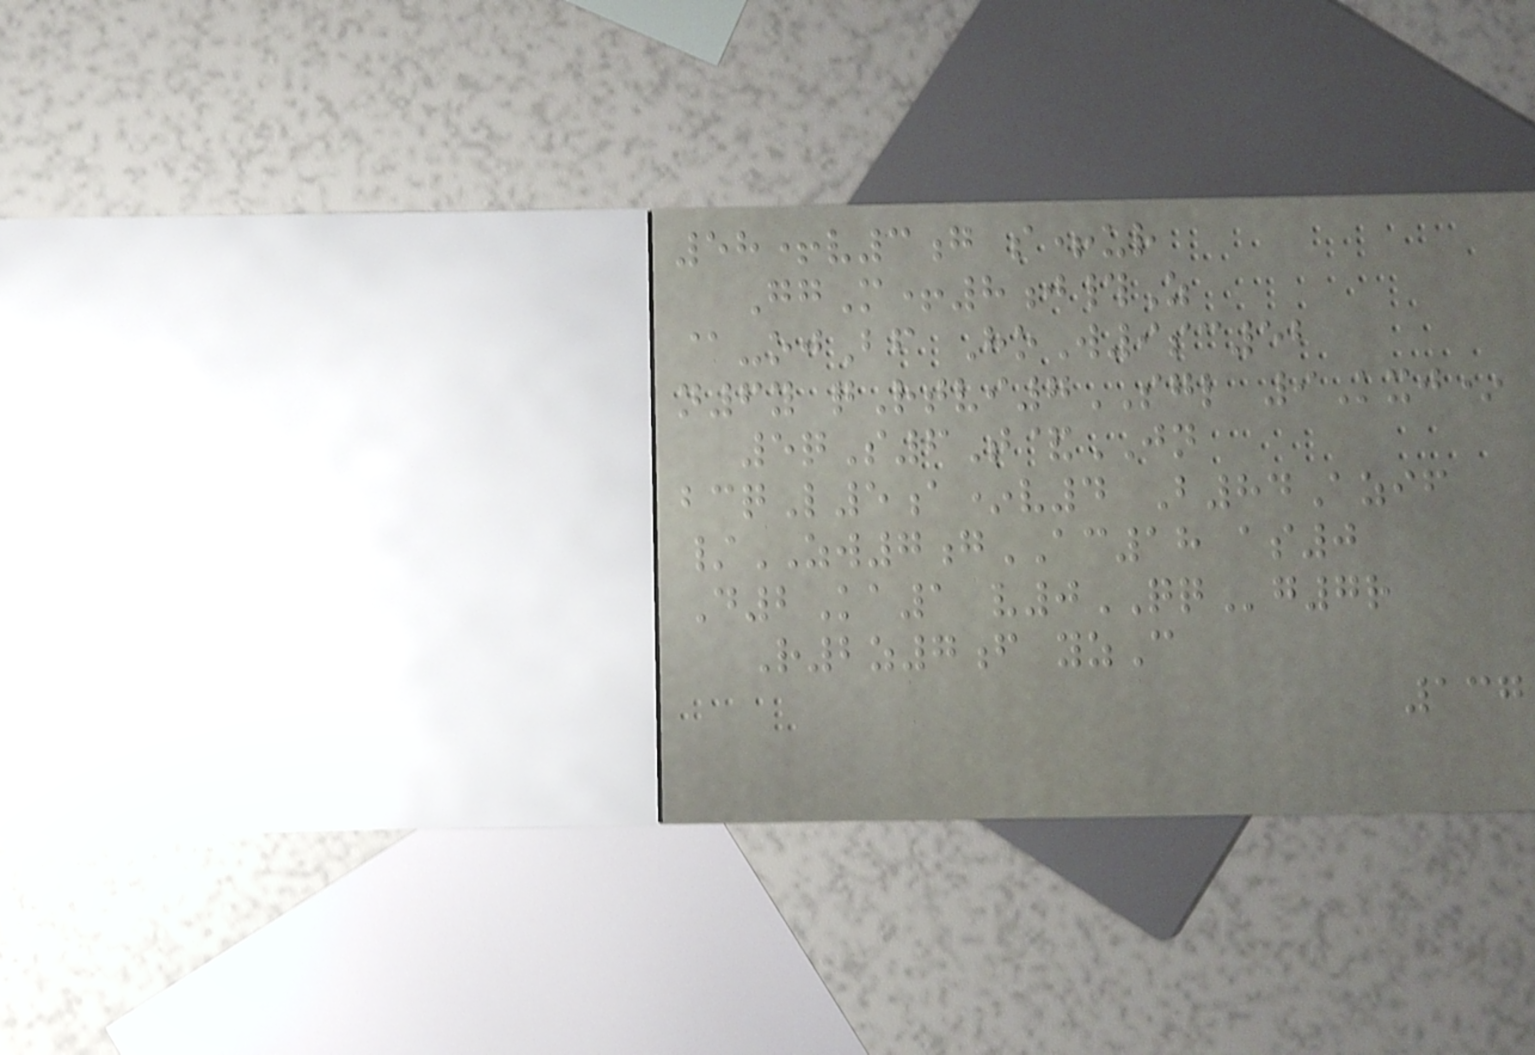58+v3g s+ur
GgM+8j#Z
@-ojBf HoW9sc52
n6y qRtvi7SGL 9Kxj*
5qS6T&JN
bcqL5a*v4 B84Azif
/ZW7gAC18 as0
D2Ka1 v0QQg7r
R2z7f yzC
137
